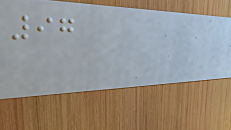97
